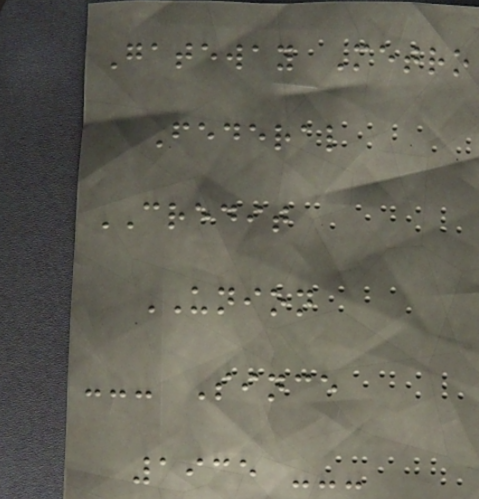Gateway Metro
Federal
CREDIT
UNION
--- Since
1935 ---
